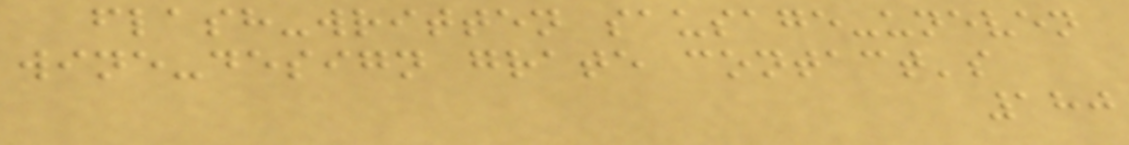flash-written sausage-uneven
wine-design grate contact's
180
